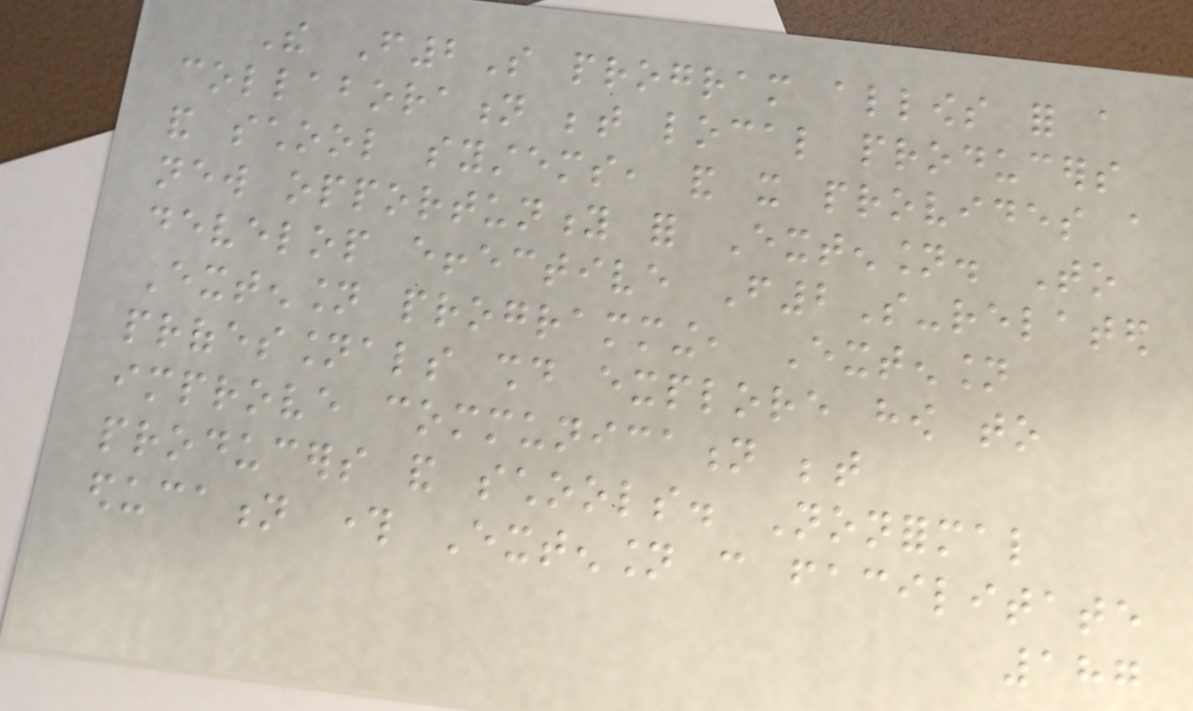The F2S program allows for a
collaboration between local producers
and school systems, and it provides a
new opportunity for Extension. To
develop effective F2S-related
Extension programming, Extension
professionals should explore how to
improve communication between
producers and schools. Nonformal
education through Extension can facilitate
187
